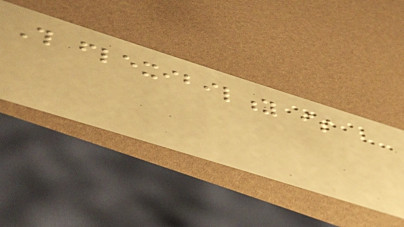This flexibility is
